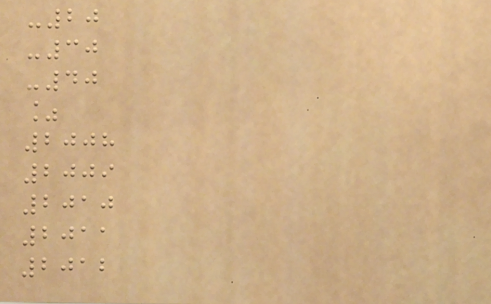-20
-30
-40
%
2008
2009
2010
2011
2012
